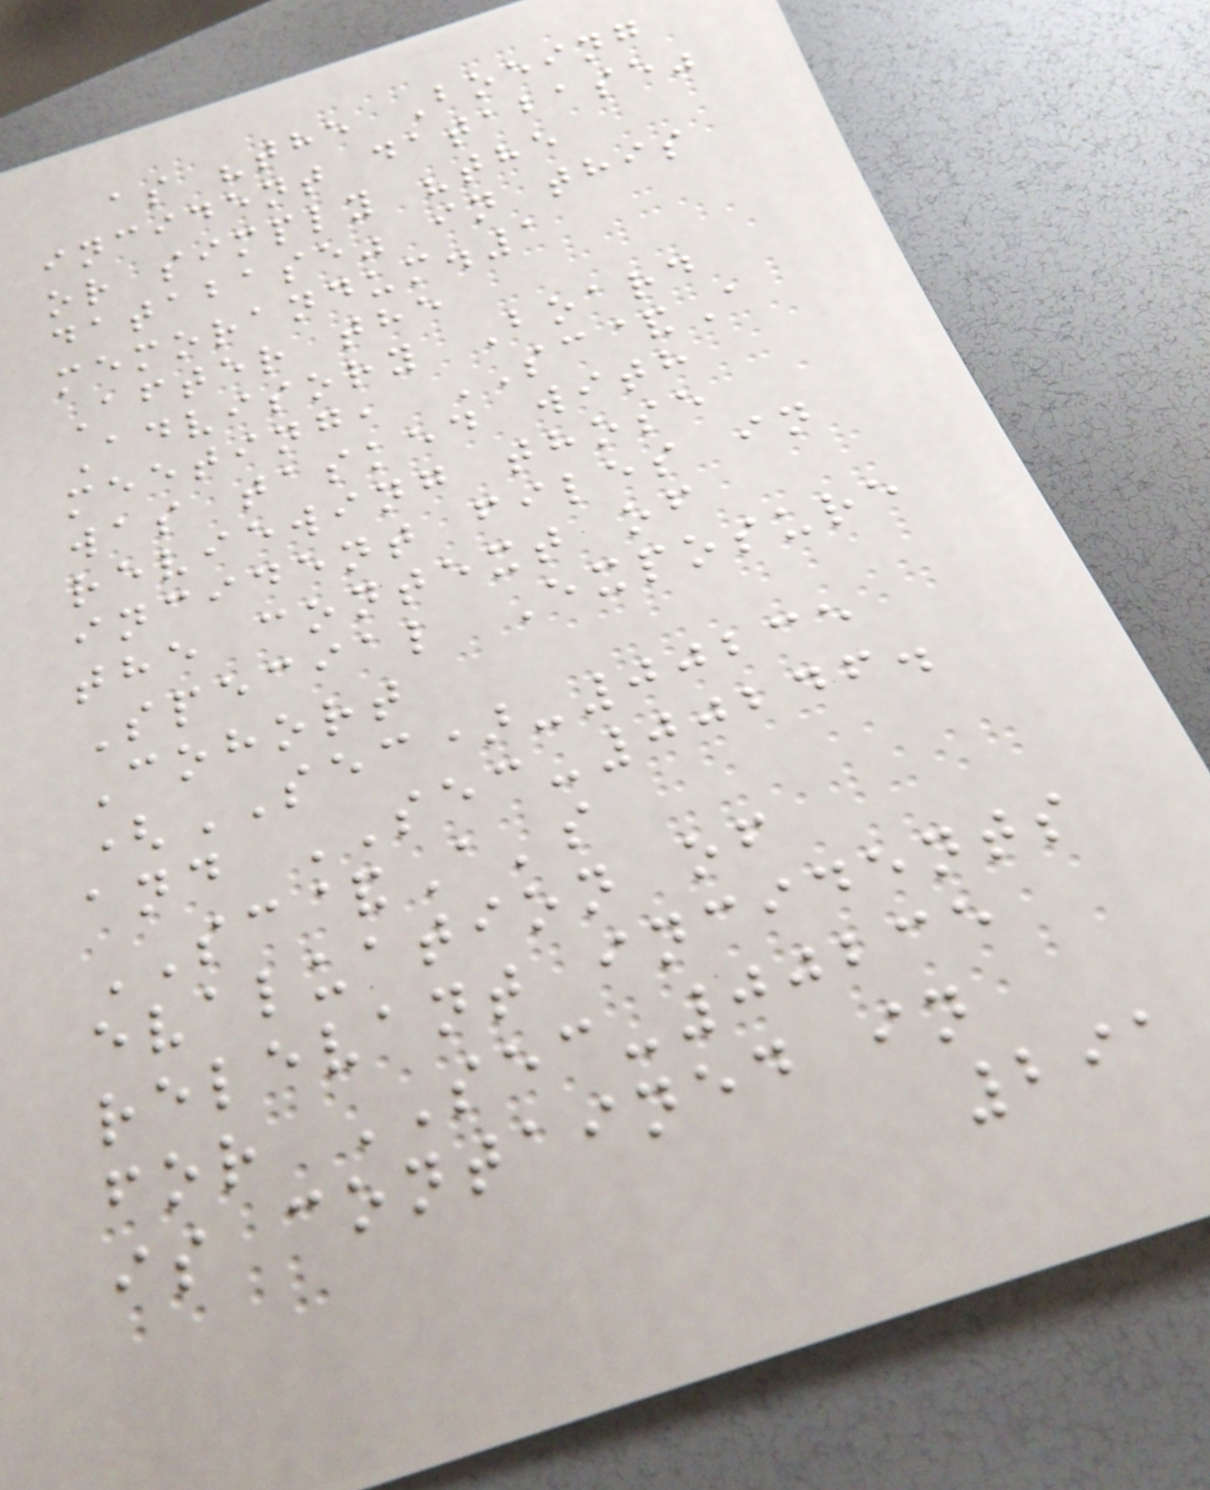as "the Boeing
incident database"
or simply "the
database" in this
memorandum.1
After the
Advisory Board
meeting, SC&A
was tasked with
reviewing those
incident files in
the context of
Special Exposure
Cohort
(SEC)-00235
and SEC-00246.
SC&A's
evaluation of
relevant incidents
for SEC-00235
is contained in
291
